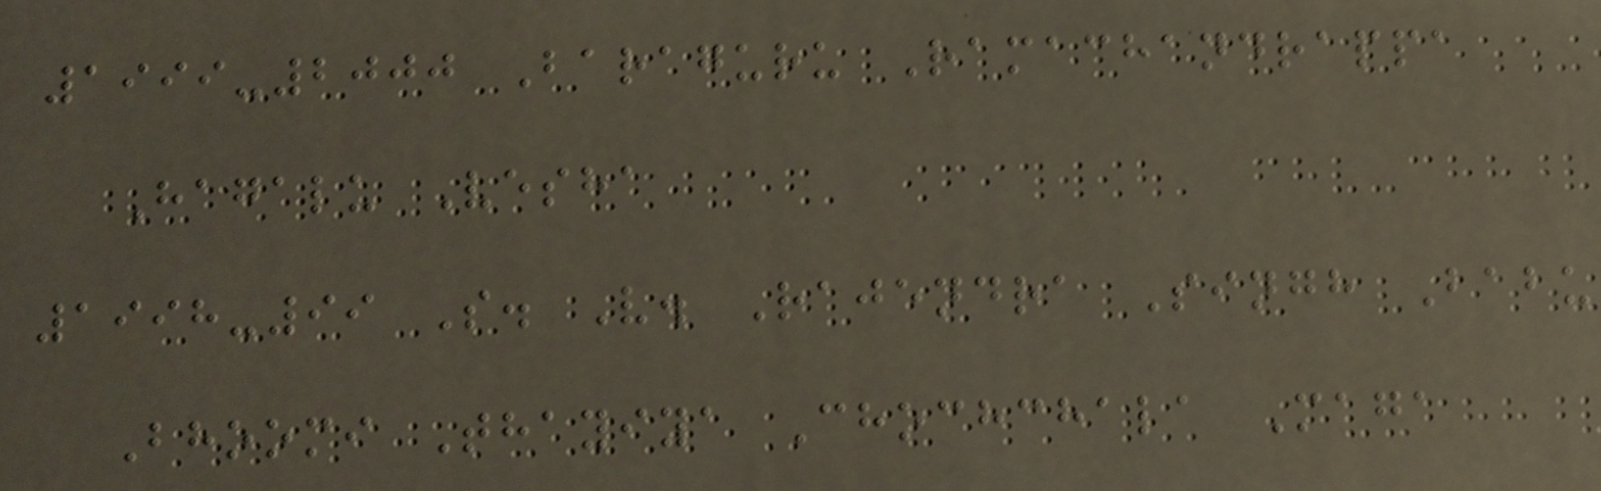1999-2000 Baraguru Ramachandrappa
Hagalu Vesha
1998-99 S. V. Rajendra Singh Babu
Bhoomi Thayiya Chochchala Maga
